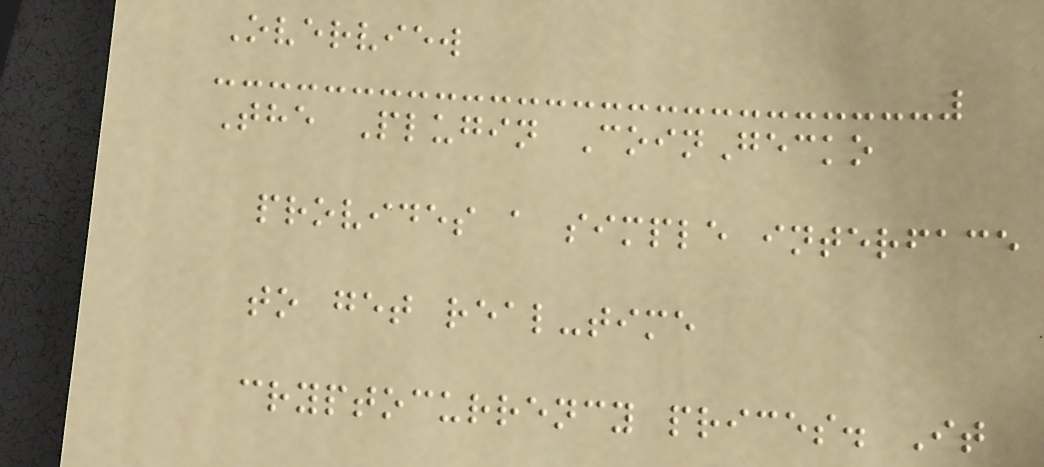Overview
The Plugin CoinGecko
provides a simple interface
to get real-time
cryptocurrency prices. It
